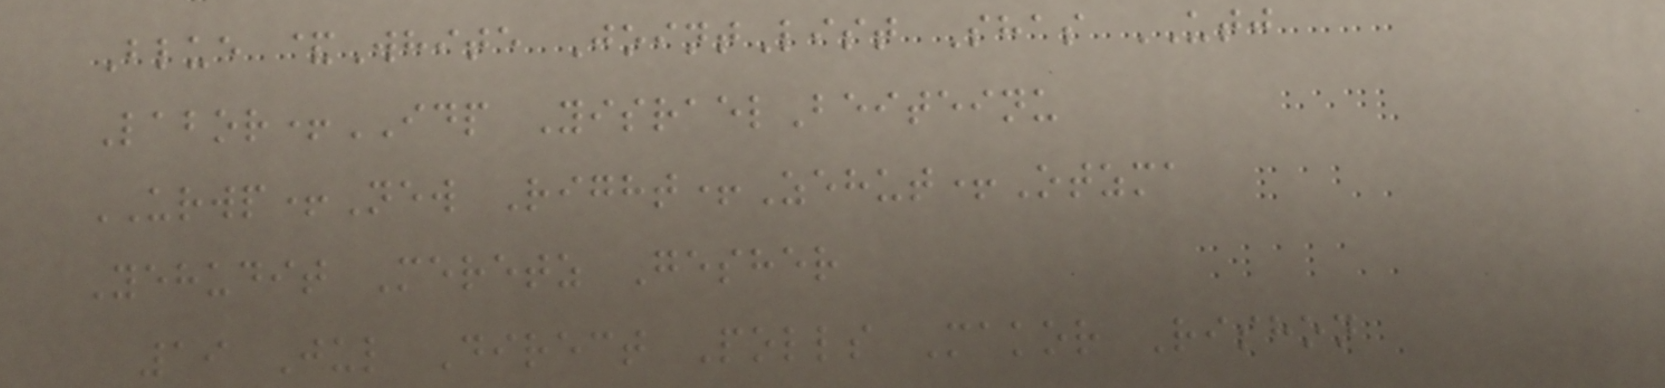Blue &White JointList Shas UTJ
Labor+IDP YisraelBeiteinu
URWP+New Right+Zehut+Otzma
Yehudit Meretz Gesher
19 Jul Direct Polls Makor Rishon
